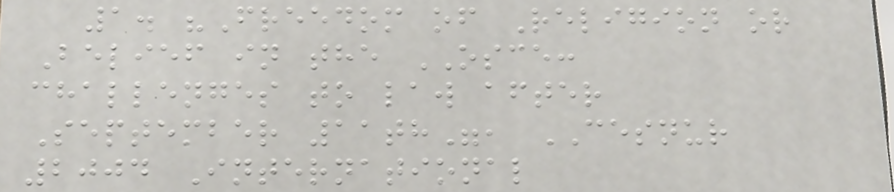1. "Freedom of Religion or
Belief in the OSCE:
challenges to law after
September 11th", CESNUR
2004 International
